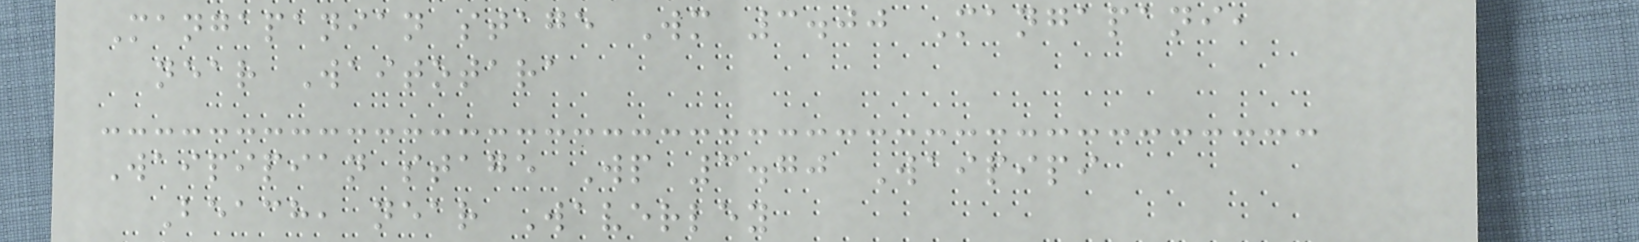Mangapanian stage Wm 3.00 Mangapani,
near Waitotara
Waipipian stage Wp 3.70 Waipipi
Beach, near Waverley
